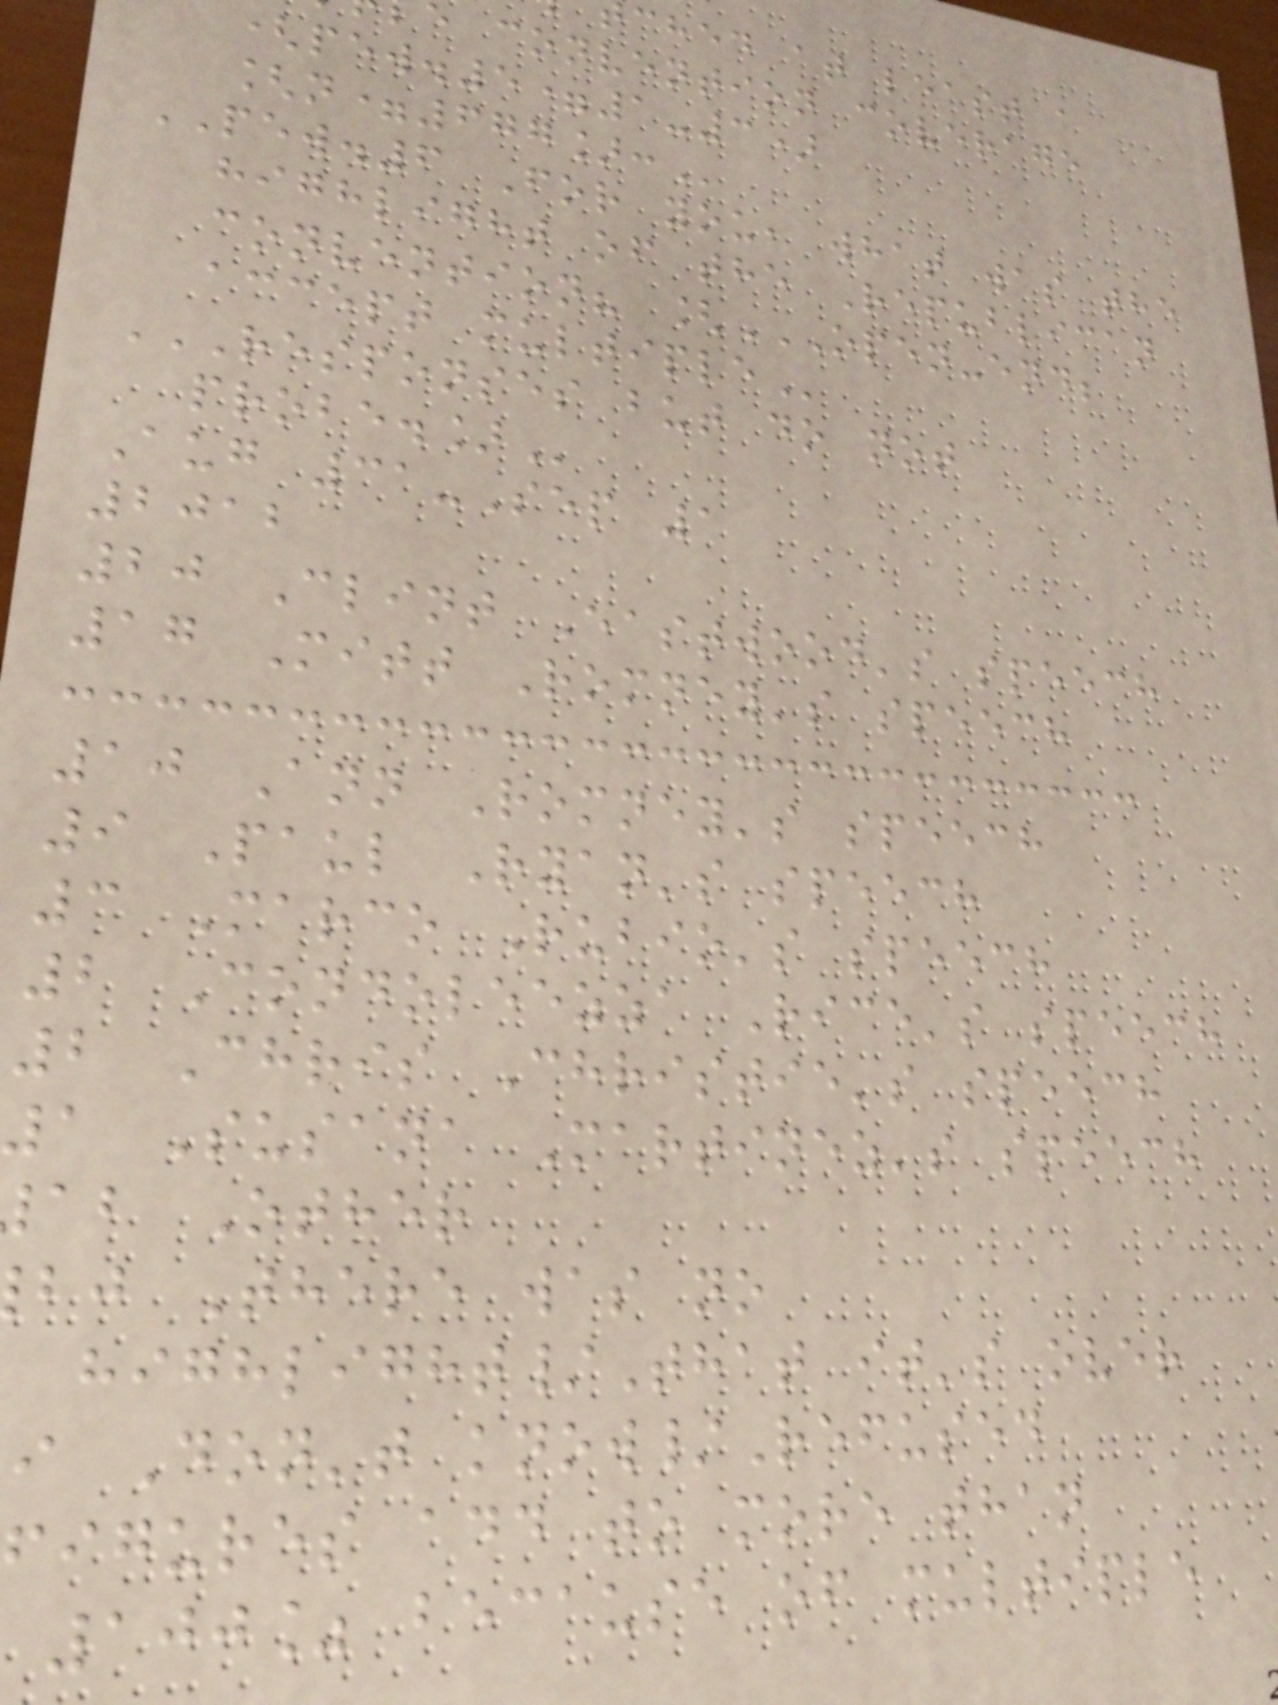ched at least a
e convention coverage
(pew.5=1-3)
PEW.6 For you, what was the
highlight of the Republican
convention? [OPEN-END;
accept
RESPONSES BUT DO NOT
Aug 31-Sep 1
2012
20 Clint Eastwood's speech
17 Mitt Romney's speech
10 Ann Romney's speech
9 Paul Ryan's speech
3 Marco Rubio's speech
2 Condoleezza Rice's speech
2 Chris Christie's speech
1 Susana Martinez's speech
ab Other
bj There was no
highlight/That it's over
i Don't know/Refused
figures add to more than
100% because of multiple
